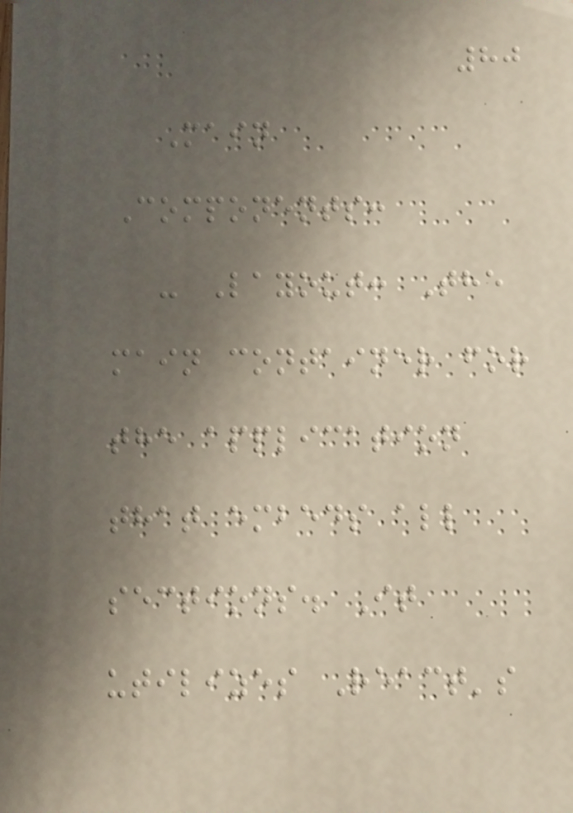80
Main
Components:
- Layout: The
main container for
the application
that embeds all
sections. It
utilizes React's
